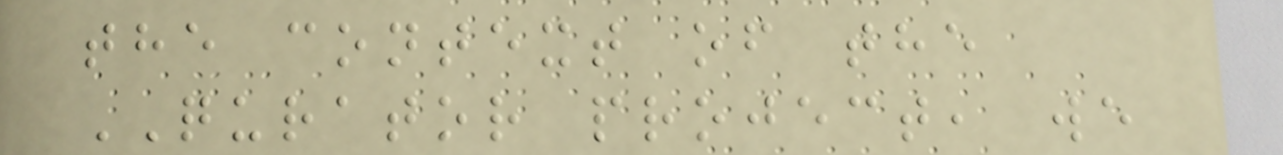the context of the
QURATOR project, we
